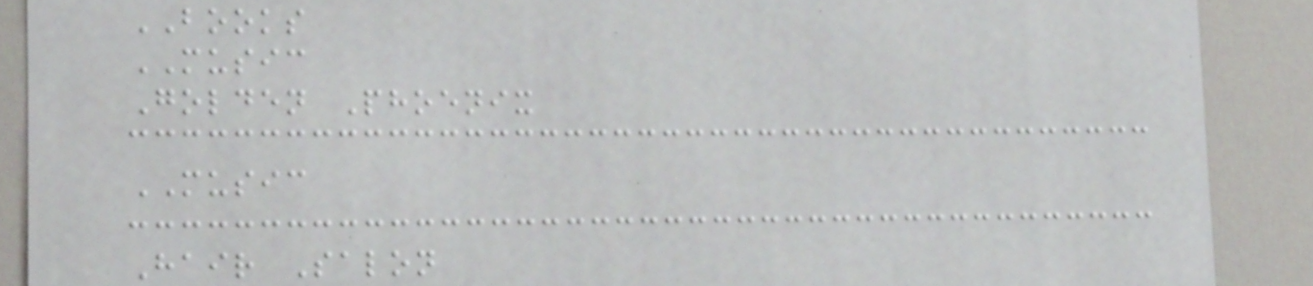BOOKS
MUSIC
Golden Phoenix
MUSIC
Hair Salon
